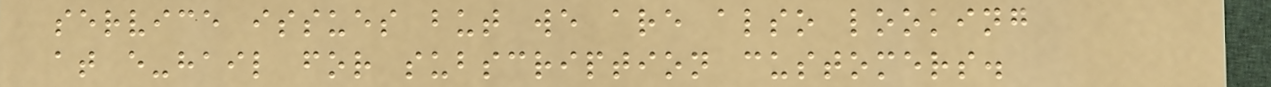service issues but we are also looking
at e-hail for subscription customers.
